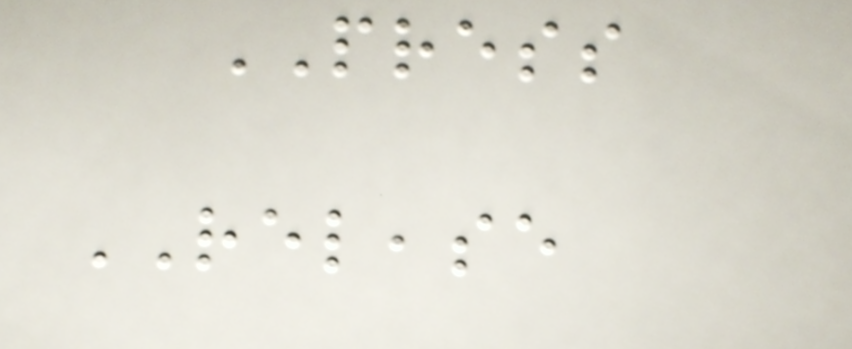PRESS
RELEASE
